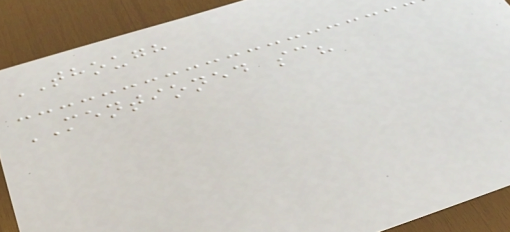THOUGH
MENTIONED sc?
